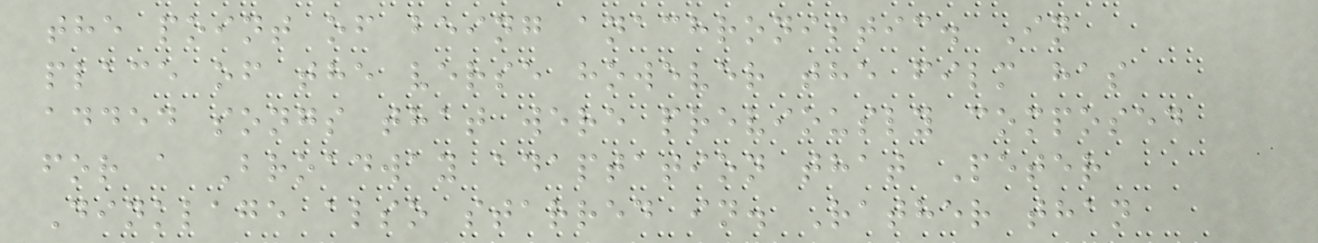the point of being anachronistic. In
place of the verse however the film has
added songs that were previously composed
for a Broadway adaptation that Peter
Dinklage also starred in. Rather than
